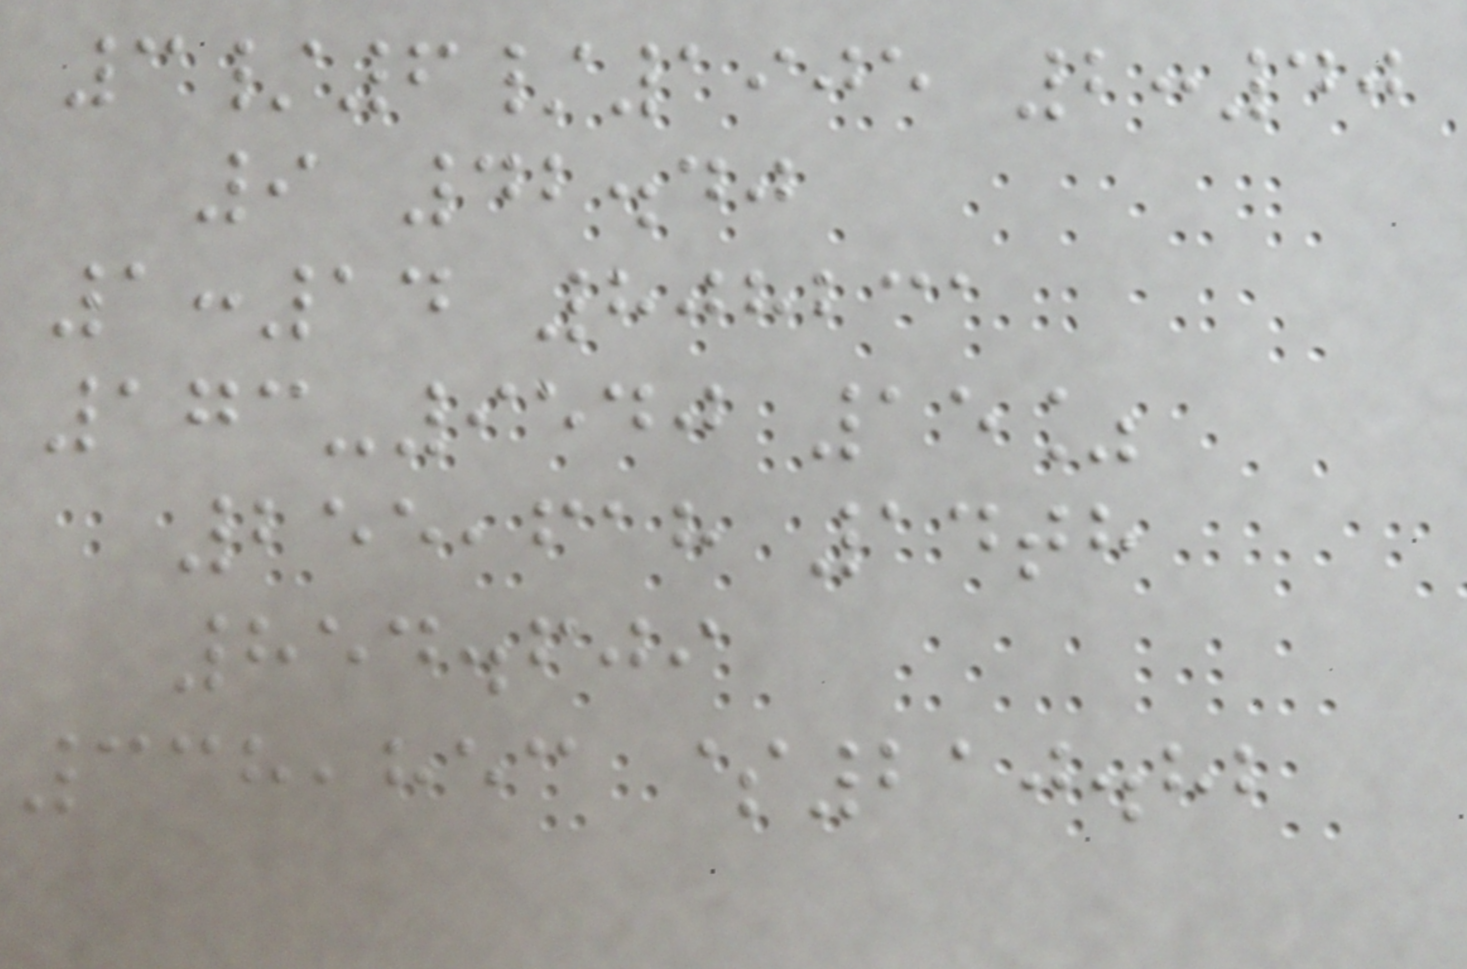3/6/1905 2:40
9 42.40
1:14 808231
173-9540 15%
255,618 14th
854.609
338,853 $210.82
